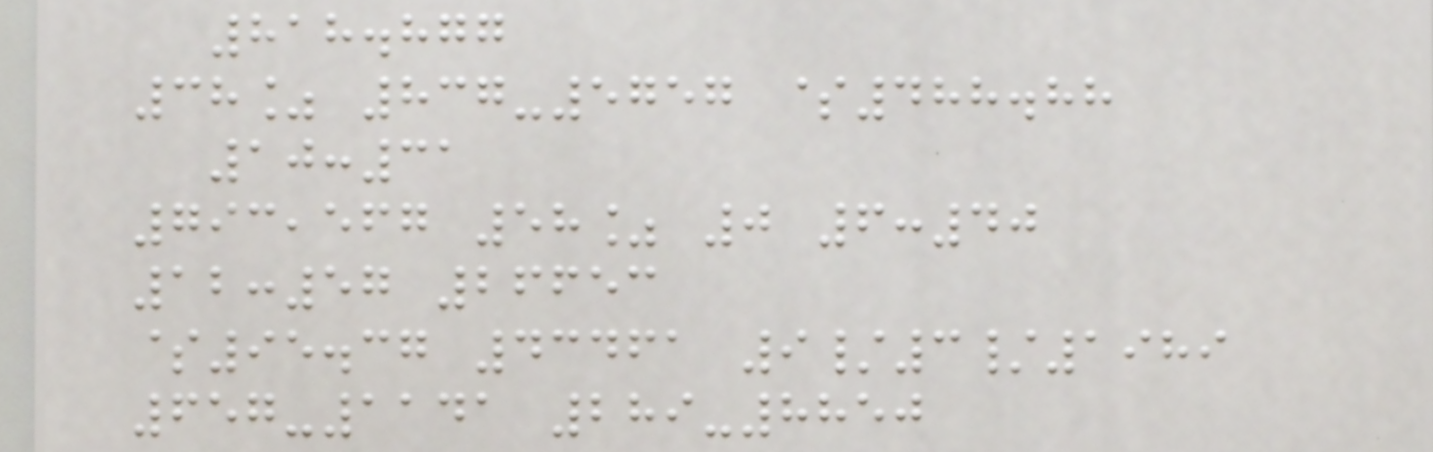818.877
38% 837-5757 $488.88
10:31
793,567 58% 0 6:40
12:57 26653
$95.37 43461 9/3/1989
657-1141 289-8850
